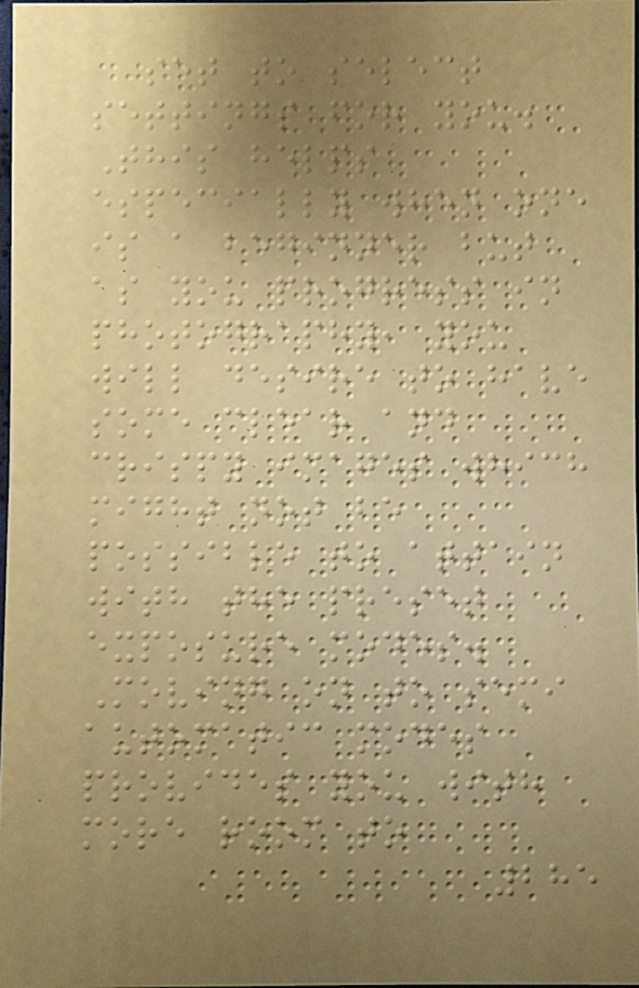set to select
settings for you.
This helps
especially when one
is a beginner but
as you progress in
photography, you
will desire to have
some clear and
crispy images which
might not be
possible to attain
with the preset
exposure modes.
Moving on to semi
automatic modes
provides you with
more room to
285
